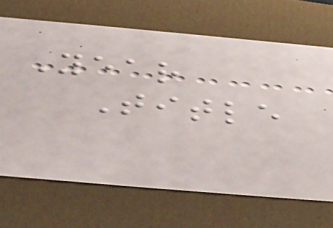Year
Title
